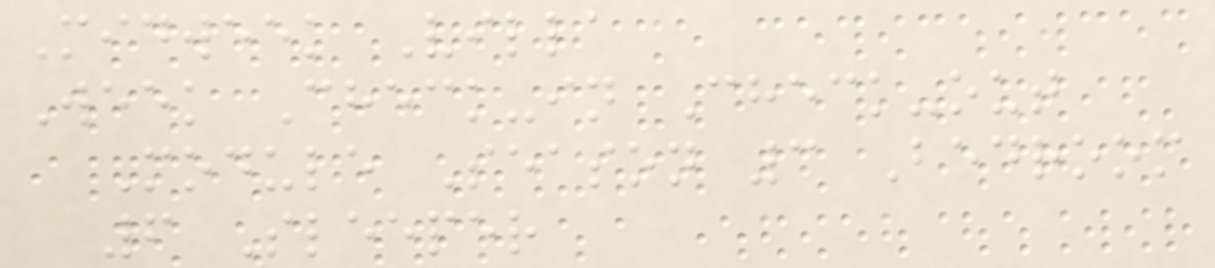Midweek Villa
Week Check-in Check-out
Module Season 3 Bedroom
6 Sleeper
